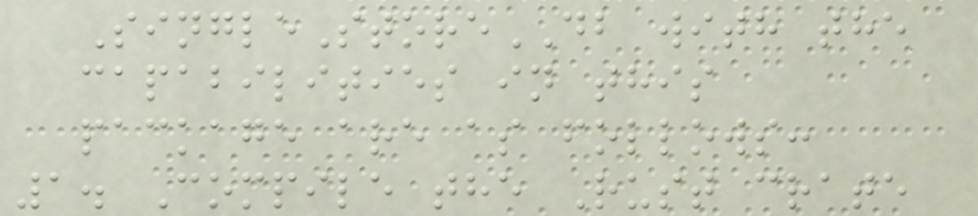SingleStoreDB with the
capabilities in this
package are as follows:
1. Compile the Rust crate
